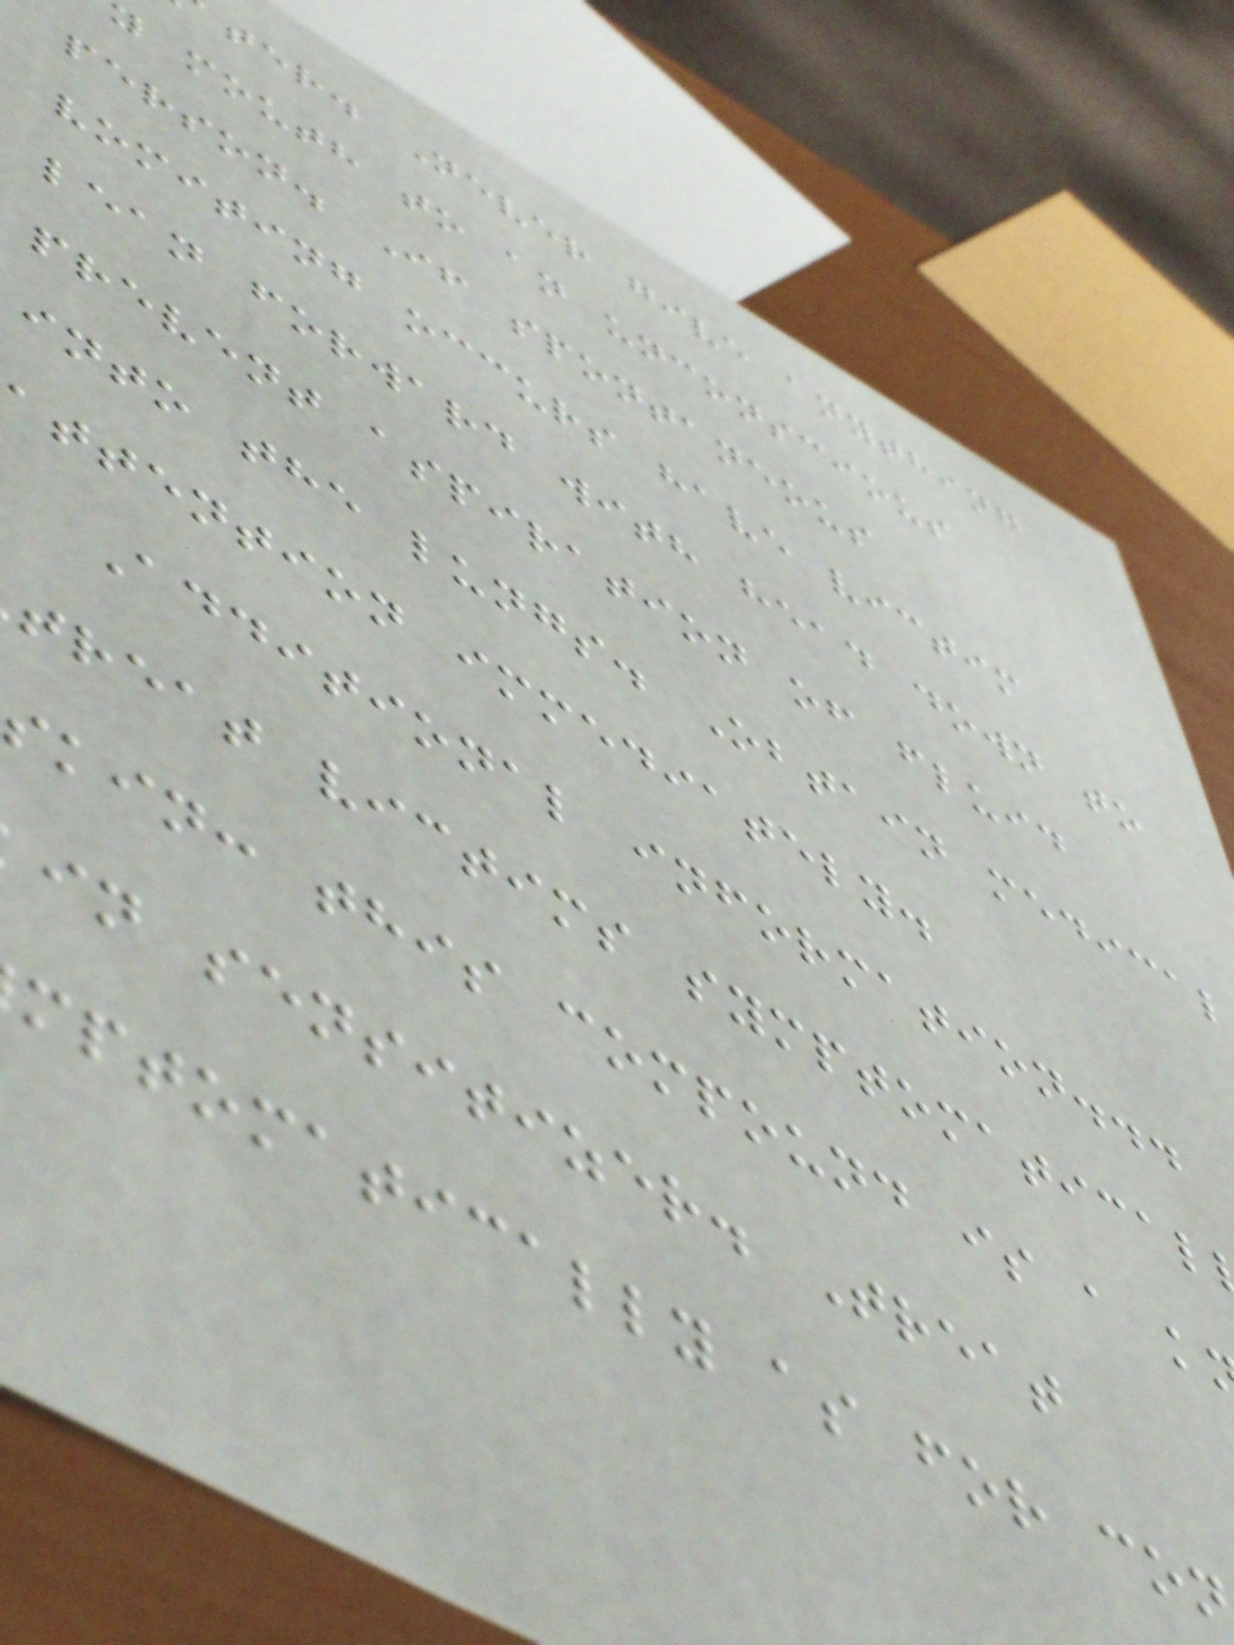ter. Never give anything
y mouth to an unconscious
person. If spontaneous
vomiting occurs have victim
lean forward with head down to
prevent aspiration of fluid
into the lungs. Obtain medical
attention immediately.
Additional information...
treat victims symptomatical
skin: this compound is a k
in sensitizer. Treat
mptomatically as for con
